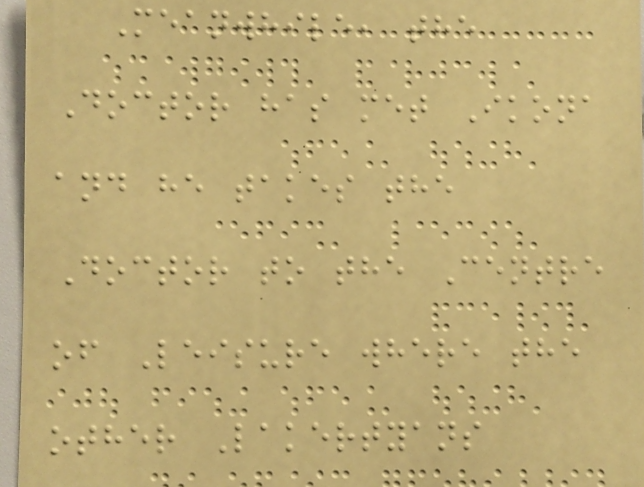Meanwhile, the
Doctor has met Ikona
and he takes the
Doctor to the Centre
of Leisure where the
other Lakertyans
